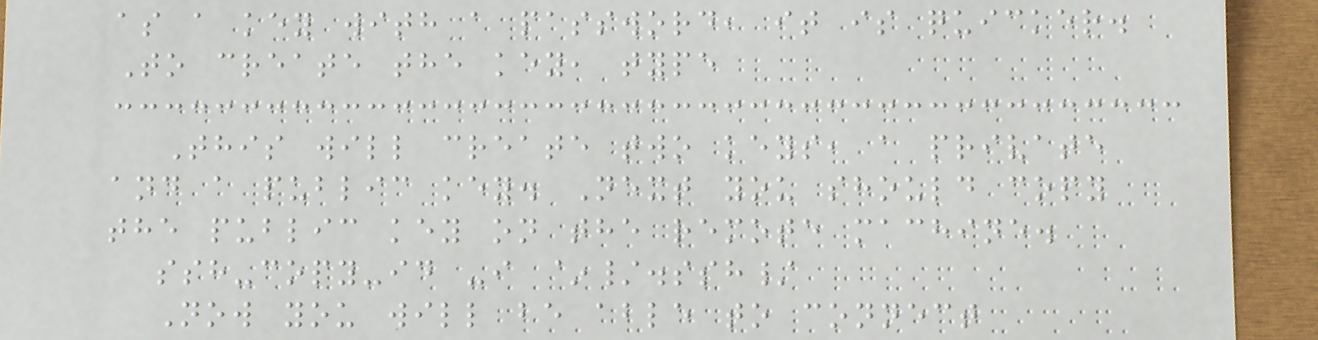as a key with a password, it is quicker.
To create the key, type
This will create two keys, a private
and a public key. Next you should copy
the public key on the remote machine.
ssh-copy-id -i ~/.ssh/
Now you will be able to connect
